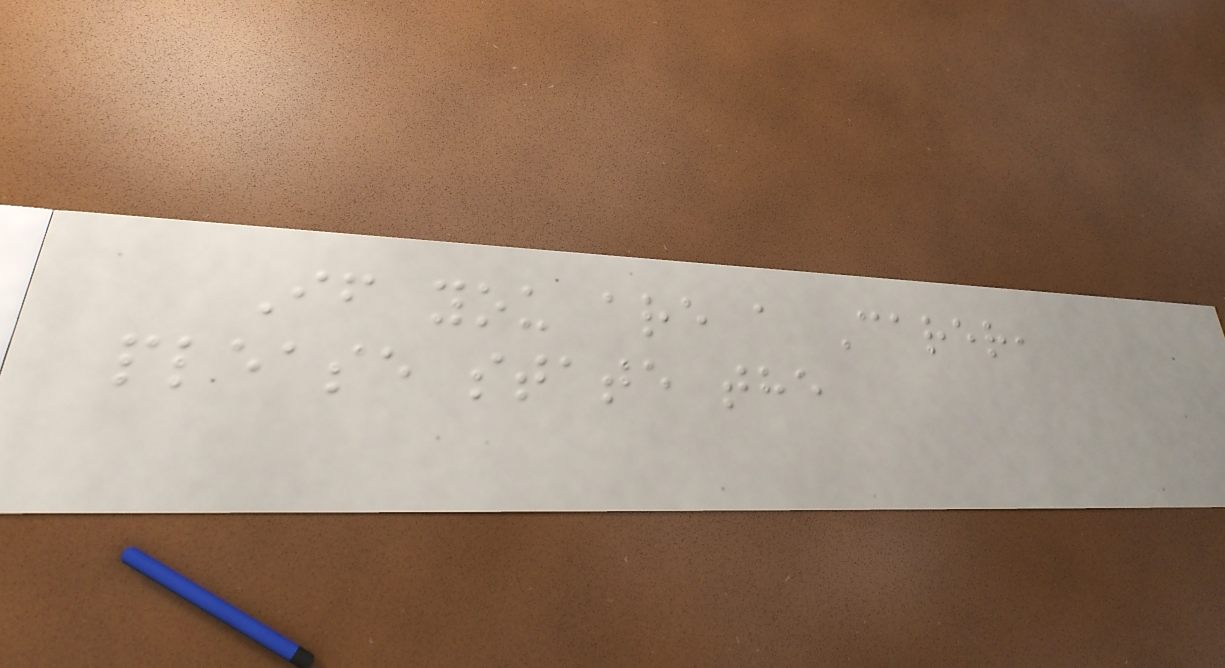If you are a Carer,
please state the
